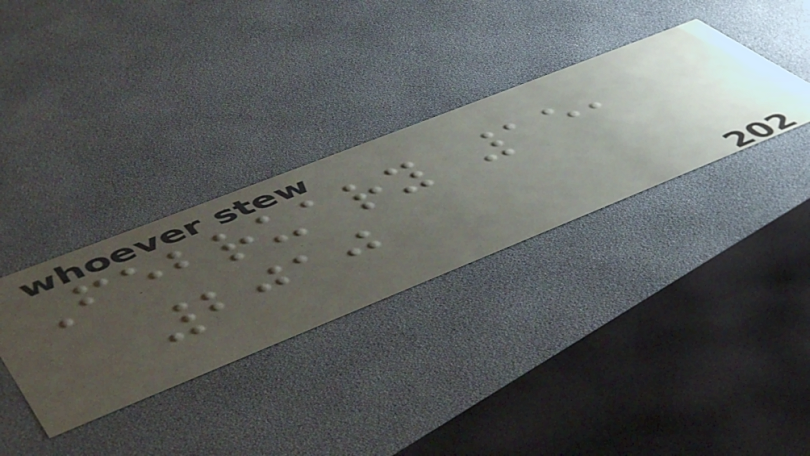February 15,
2010
